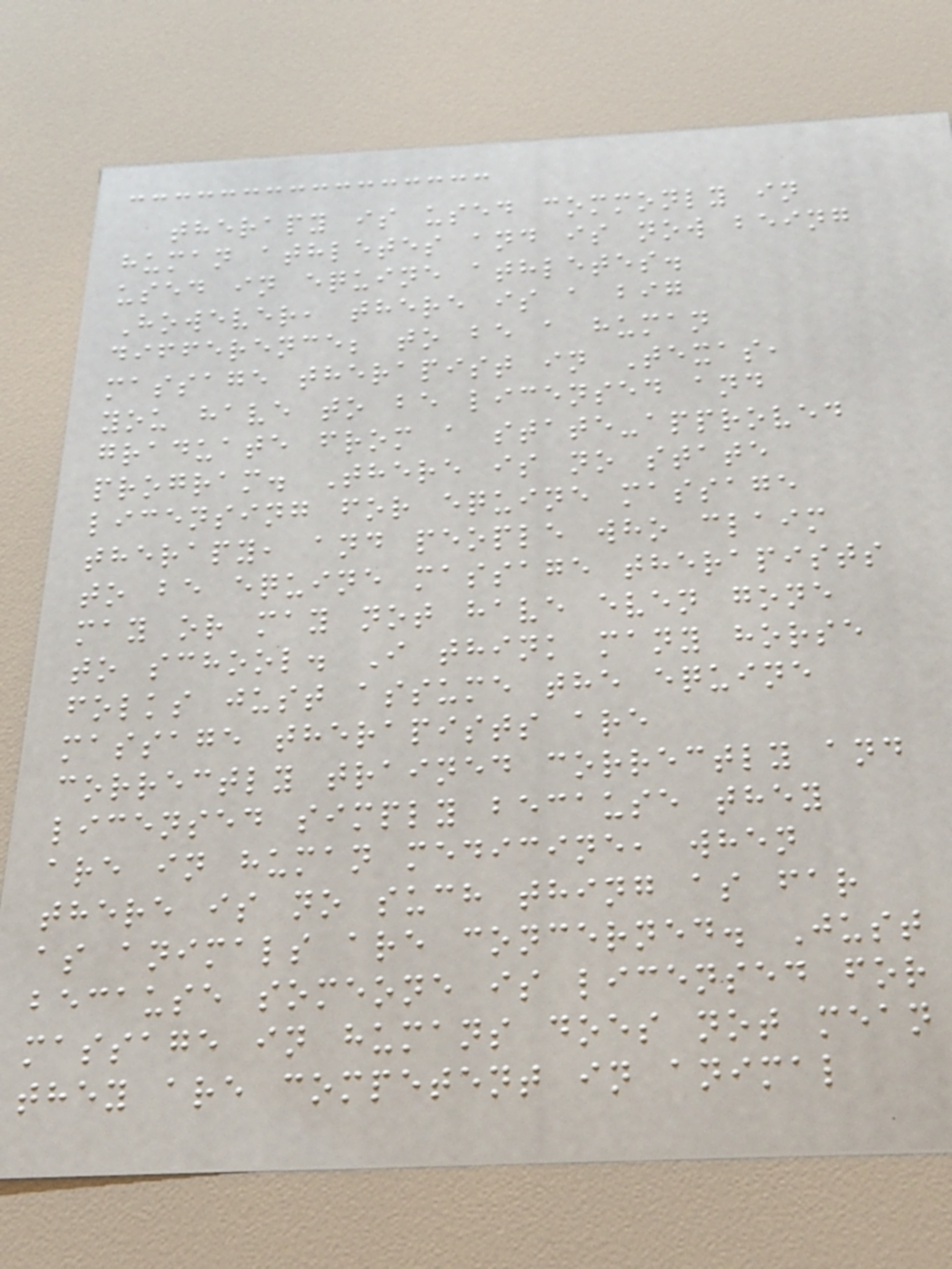therapy is used commonly in
human athletes and is now being
used in equine athletes.
However, there is a big
difference; to be a human
massage therapist in Texas,
you have to be licensed and
graduate from a state-approved
program. There is no state
licensing for equine massage
therapy, and people who claim
to be equine massage therapists
may or may not have even gone
to school. I think many horse
folks just assume the equine
massage therapists are
correctly trained correctly and
licensed simply because they
are in human medicine, when
there is no such thing as far
as animals are concerned. Just
because someone is licensed for
massage in humans does not mean
they are competent in animal
